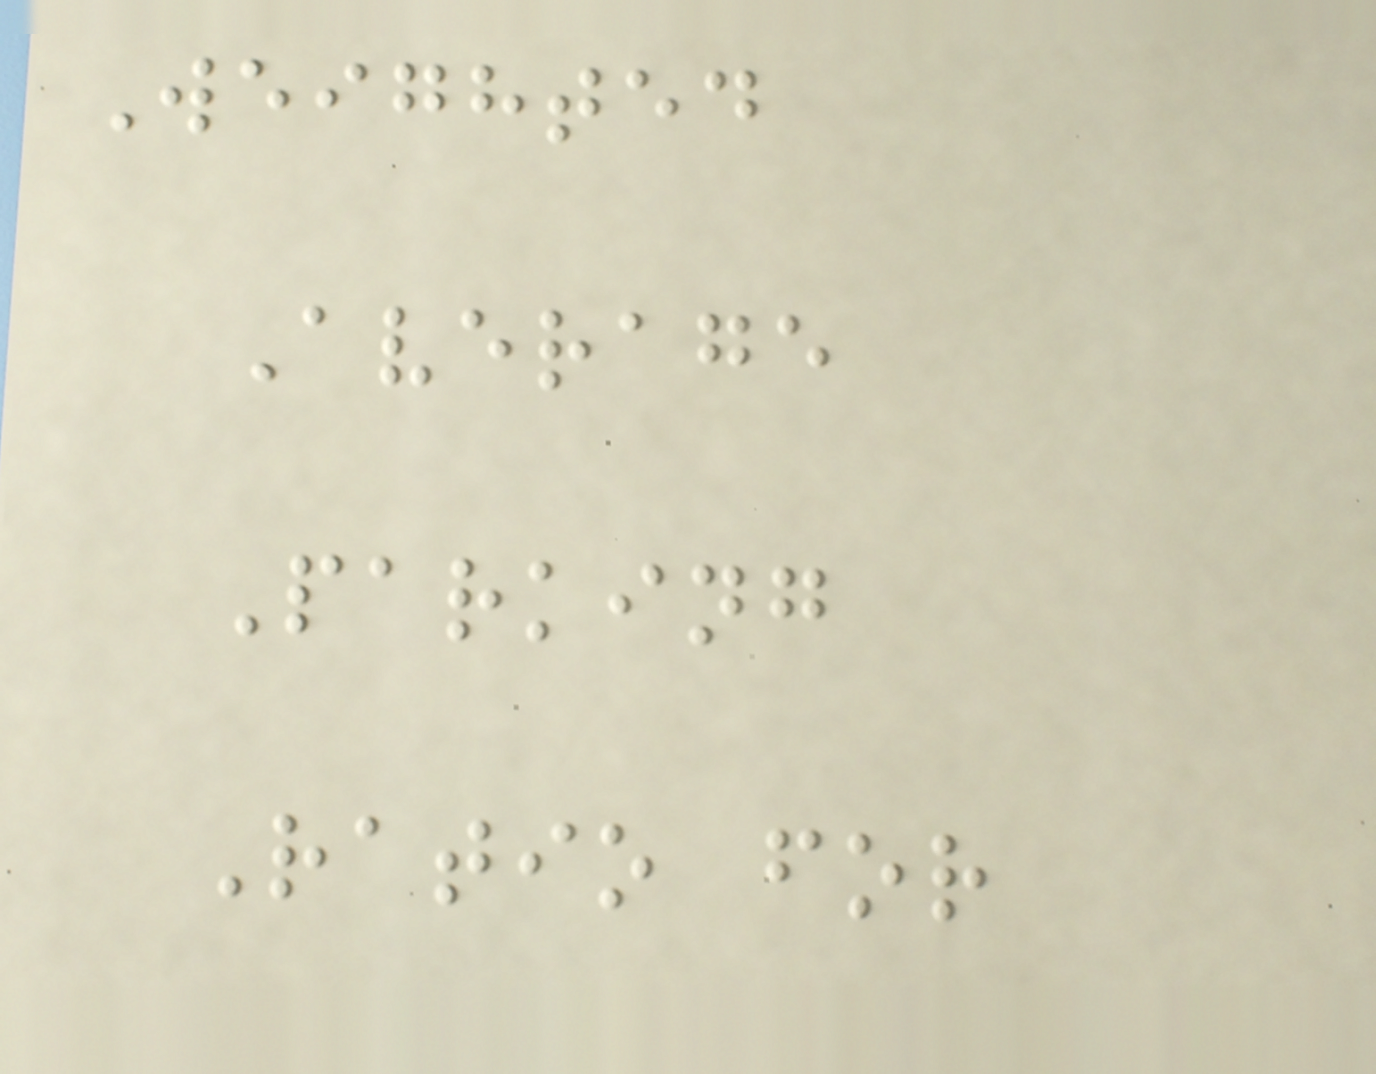Weighted
Average
Parking
Ratio for
